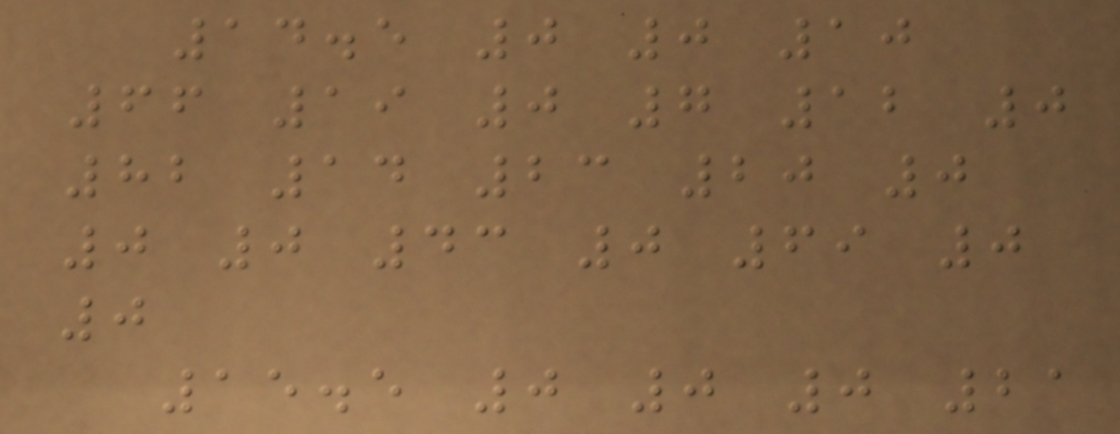14.5 0 0 10
66 19 0 7 12 0
82 14 23 20 0
0 0 43 0 69 0
0
15.5 0 0 0 21
